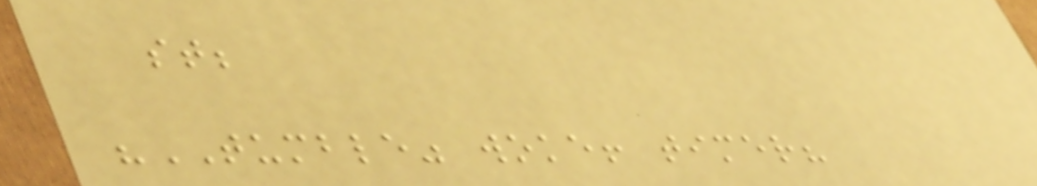st;
"TUMBLE" woke! timer?
